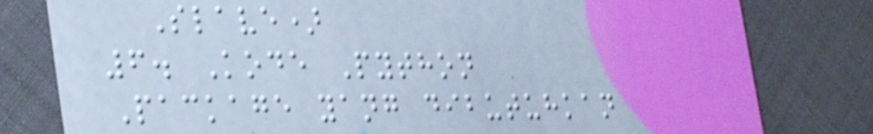Slave)
6. Kode Python
Package yang dibutuhkan
